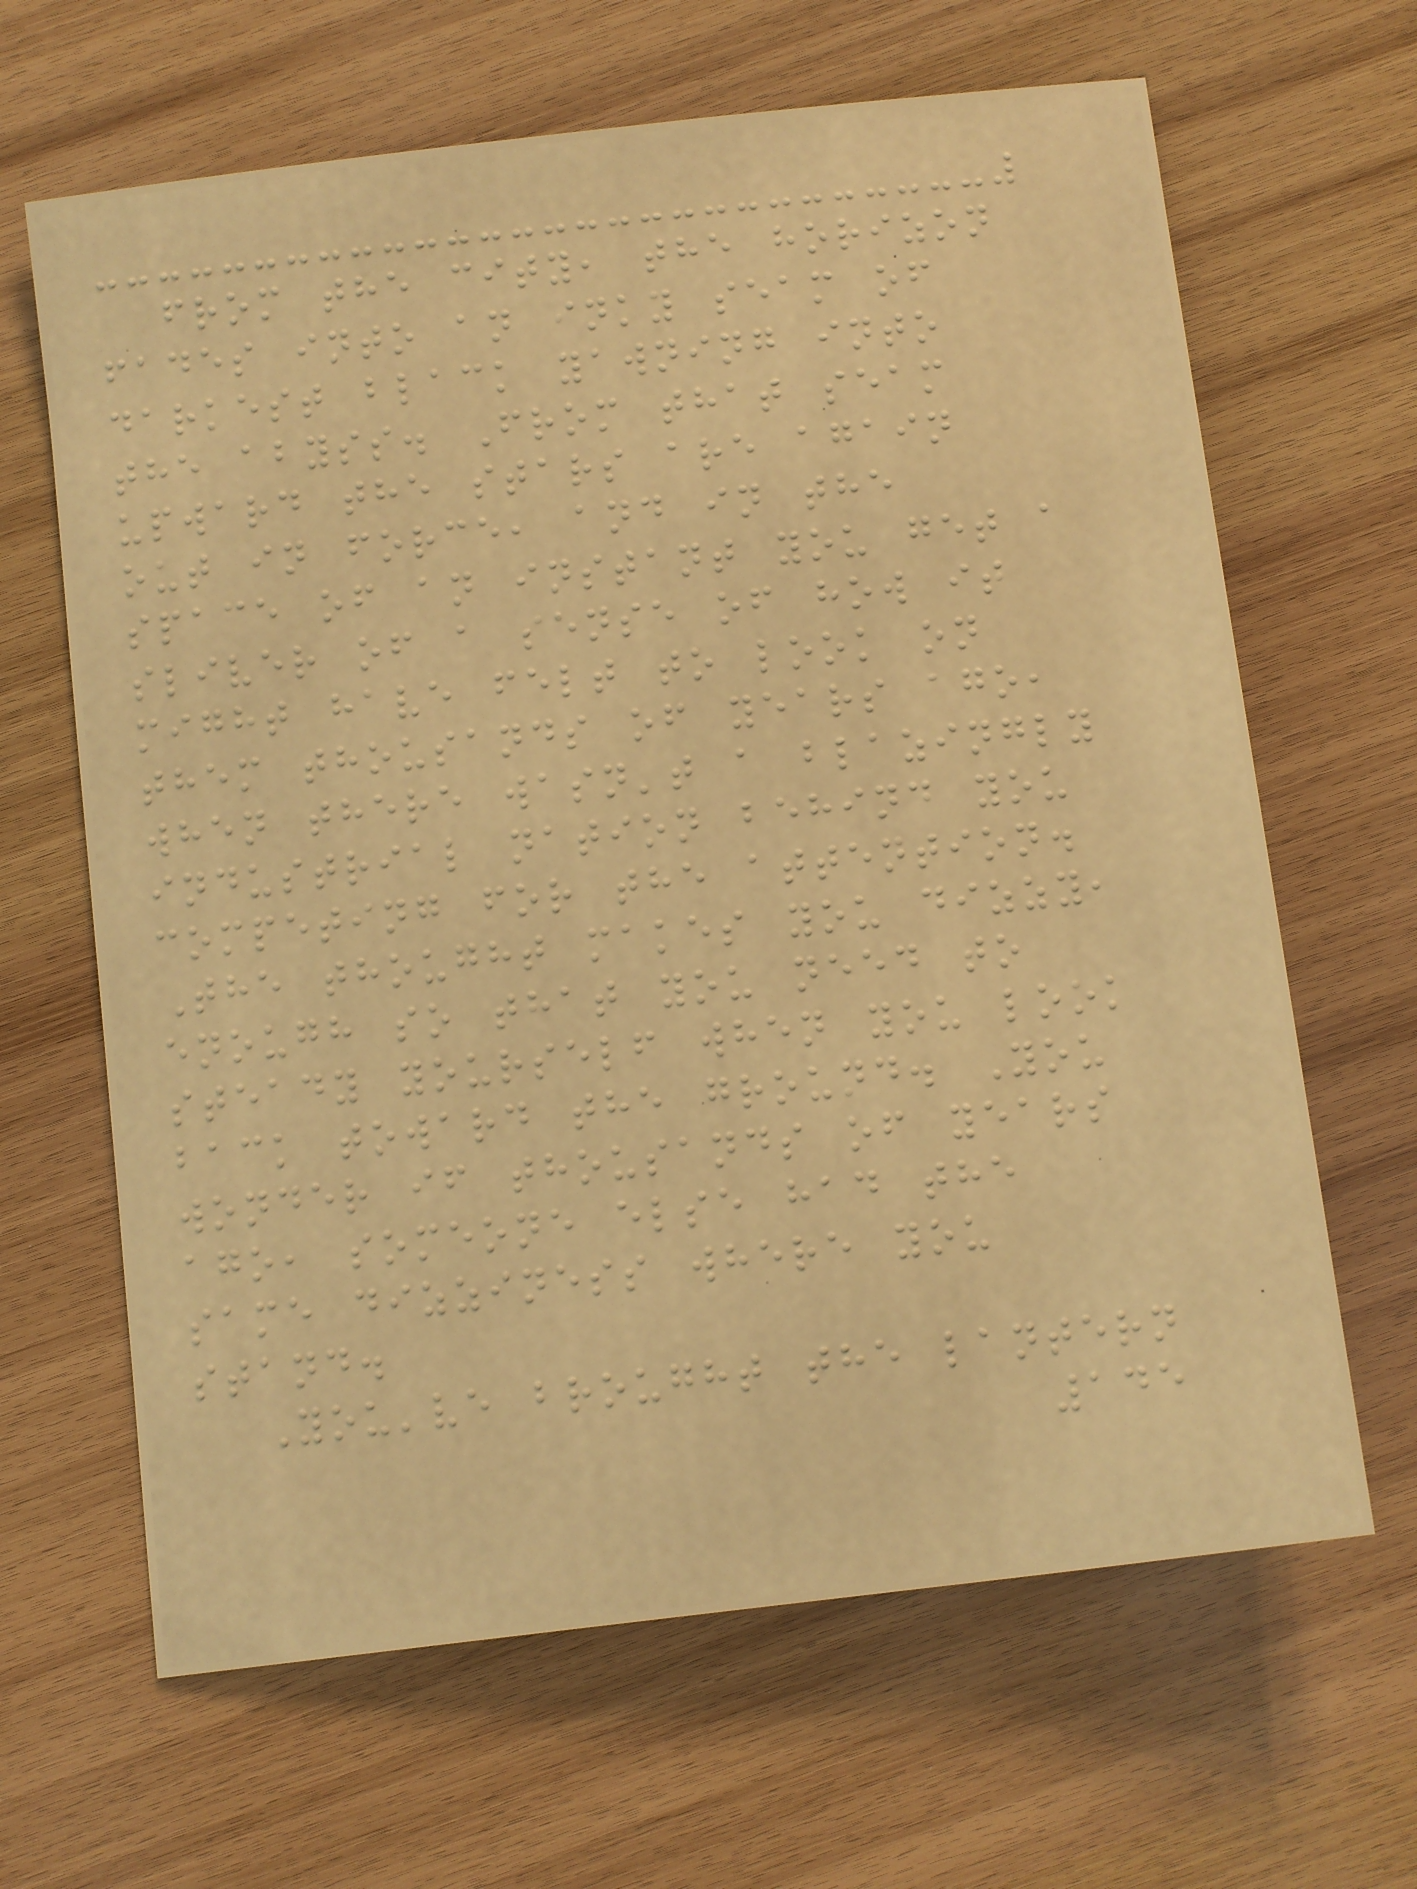from the city, the horizon
fades into an inky seam of
darkest black yawning into
the abyss. From that seam
upward the stars are again
out in force, and in the
space of an instant you get a
sliver of a sense of how it
might have felt to look on
them thousands of years ago,
when there wasn't a blazingly
industrial nation behind you
competing for the attention.
The thought makes you dizzy,
enough so that you need to
steady yourself when you look
back toward the ground. You
wonder if thousands of years
ago, someone else had the
same dizziness where you
stand.
You've brought the lantern
145
